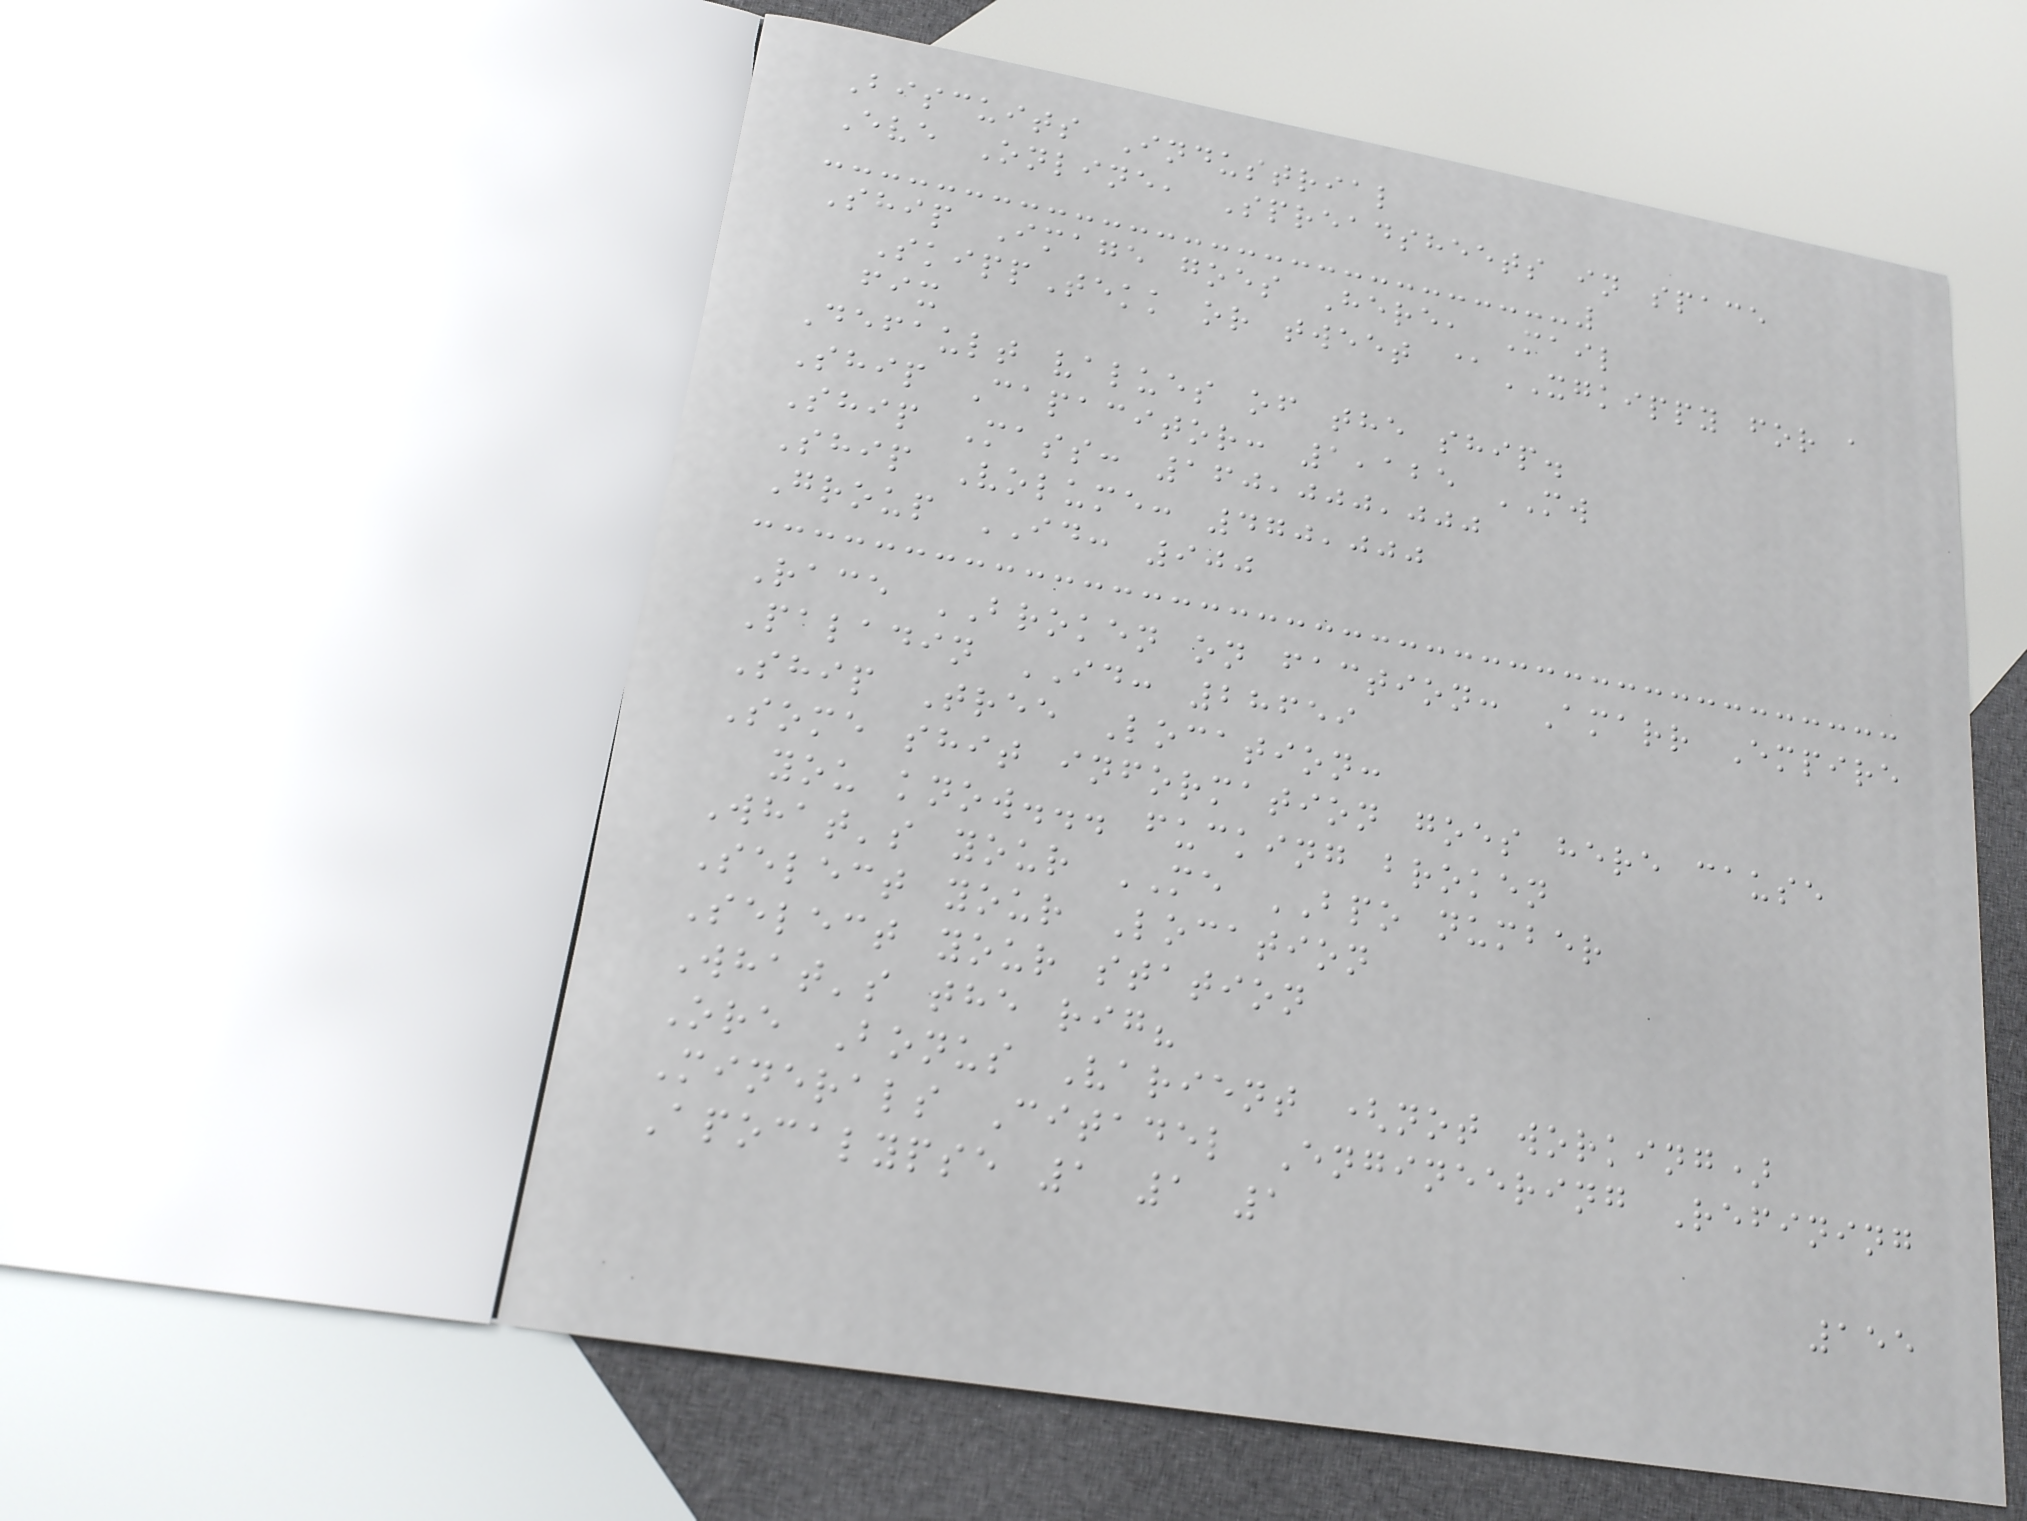Biscuits Industrial
Eve Online, Spreadsheets in space
Ship Image goes Here, Mail
SkippTekk or tweet @XGKIPPY for a
fix
Default values of the ship.
Ship Capacitor: 1,125 MW
Ship Mass: 160,000,000
Ship Volume: 470,000
Group ID: 900
Race BROKEN on faction: Amarr Empire
Paladin ID: 28659
Ship Tree Location:
Some shit information goes here cause
you know... fucking broken
What's your ME BPO number
Select your Location
Select your station
What's the rig?
Ore Bonus Varient (not working)
Minerals Citadel Engineering Refining
Apocalypse 1 1 1
155
